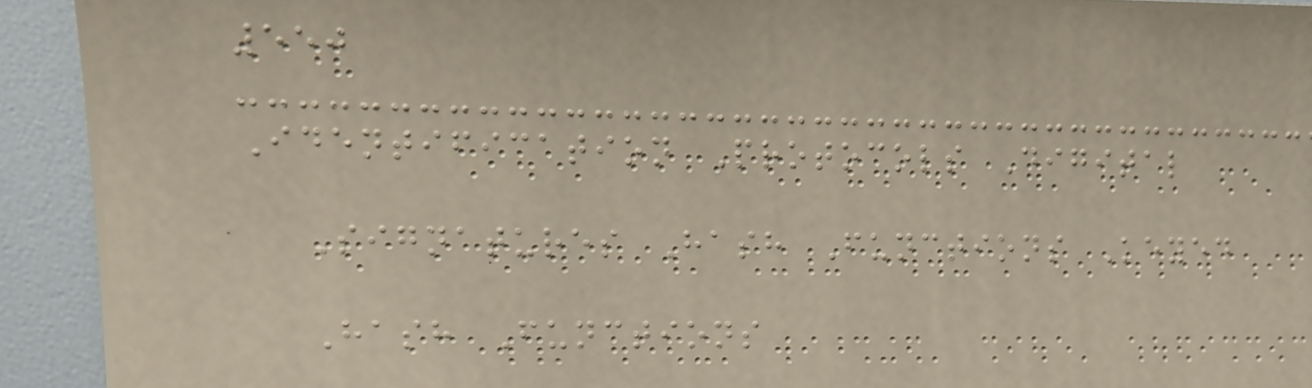550
Identification Protocols Digital
Signatures Hash Functions Keyed
Hash Functions
